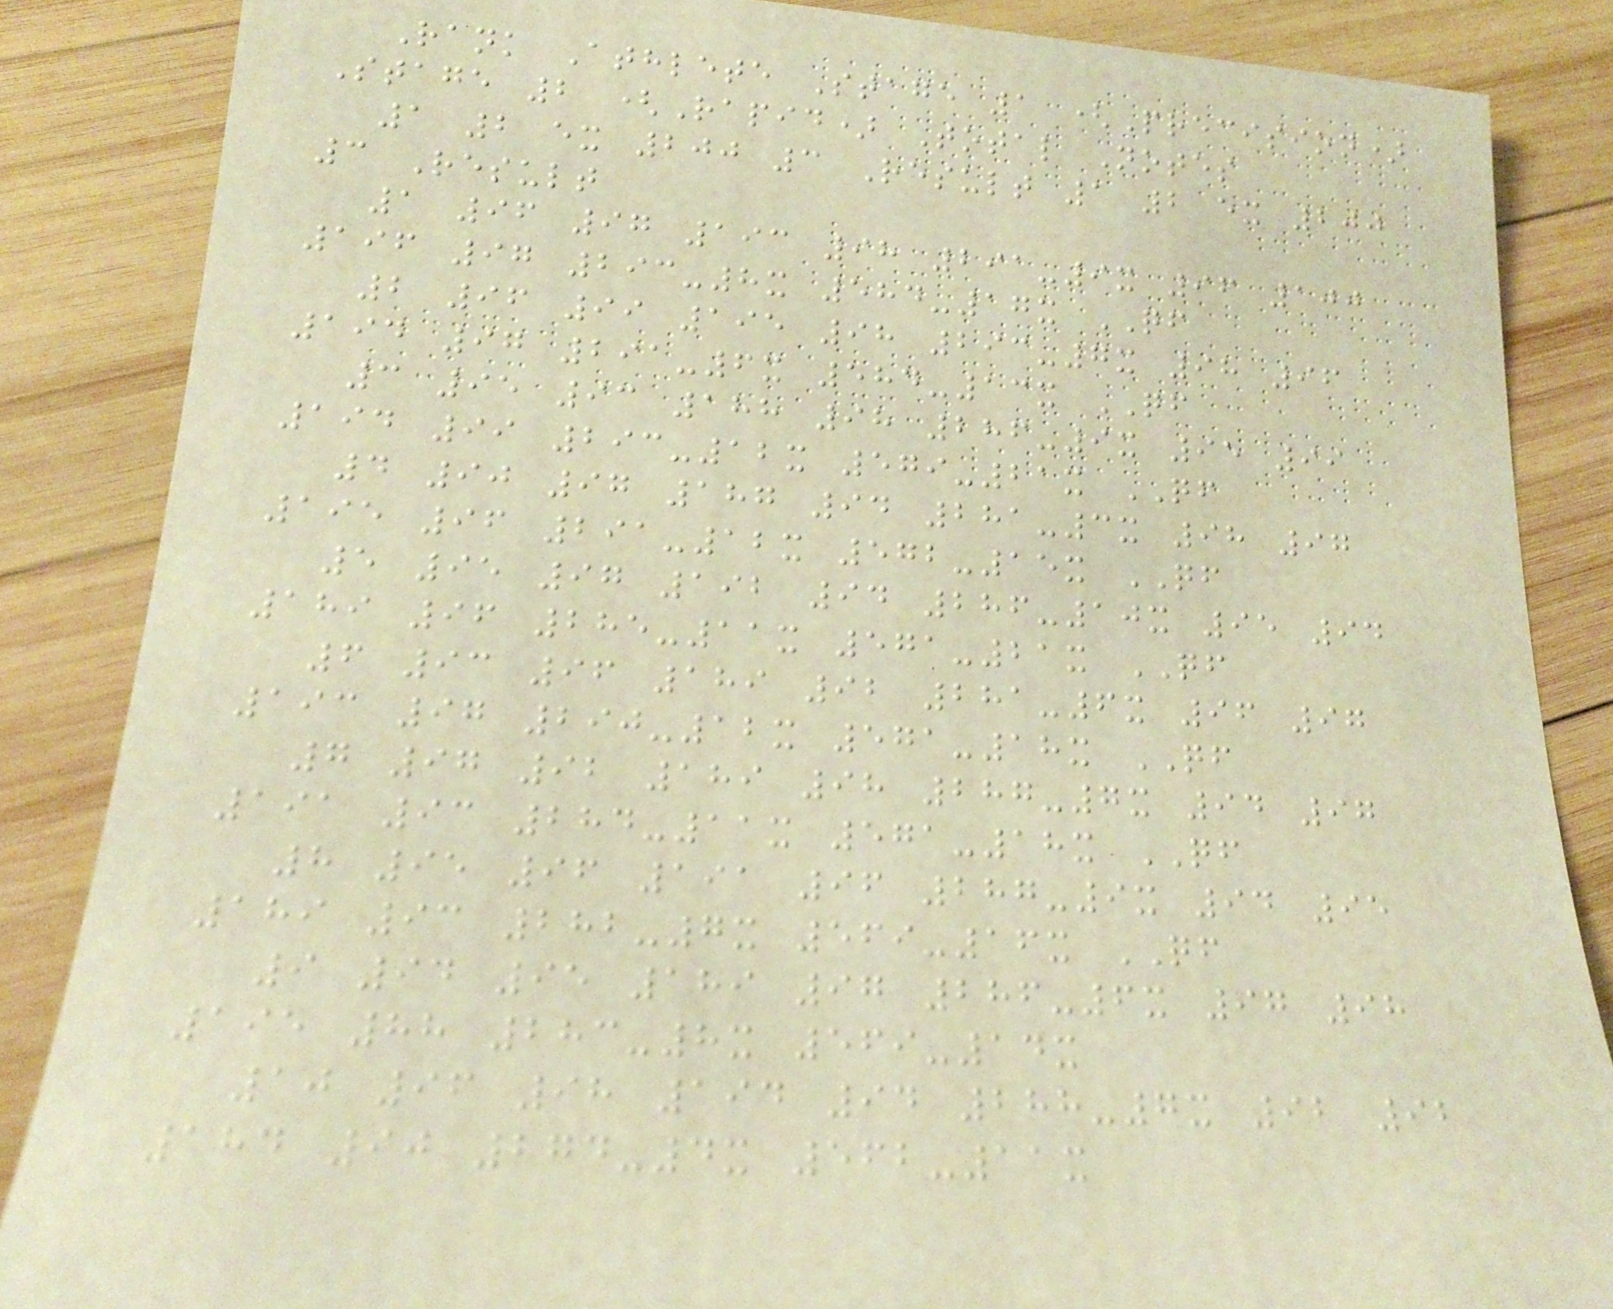Rank Athlete Stage 1 (Precision)
Stage 2 (Rapid) Total Notes
1 2 ex 200 3 Result 1 2 ex 200
3 Result
1 96 97 193 98 291-9x 96 100
196 97 293-8x 584-17x QF
2 96 99 195 98 293-7x 98 96
194 97 291-6x 584-13x QF
3 95 93 188 98 286-9x 95 99
194 99 293-12x 579-21x QF
4 90 97 187 94 281-3x 98 97
195 96 291-12x 572-15x QF
5 95 97 192 94 286-10x 95 94
189 96 285-11x 571-21x QF
6 93 96 189 92 281-6x 96 97
193 97 290-12x 571-18x QF
7 97 92 189 98 287-7x 94 97
191 93 284-11x 571-18x QF
8 95 96 191 96 287-9x 94 95
189 93 282-7x 569-16x QF
9 94 95 189 97 286-6x 97 98
195 88 283-8x 569-14x
10 96 98 194 94 288-7x 92 92
184 90 274-4x 562-11x
